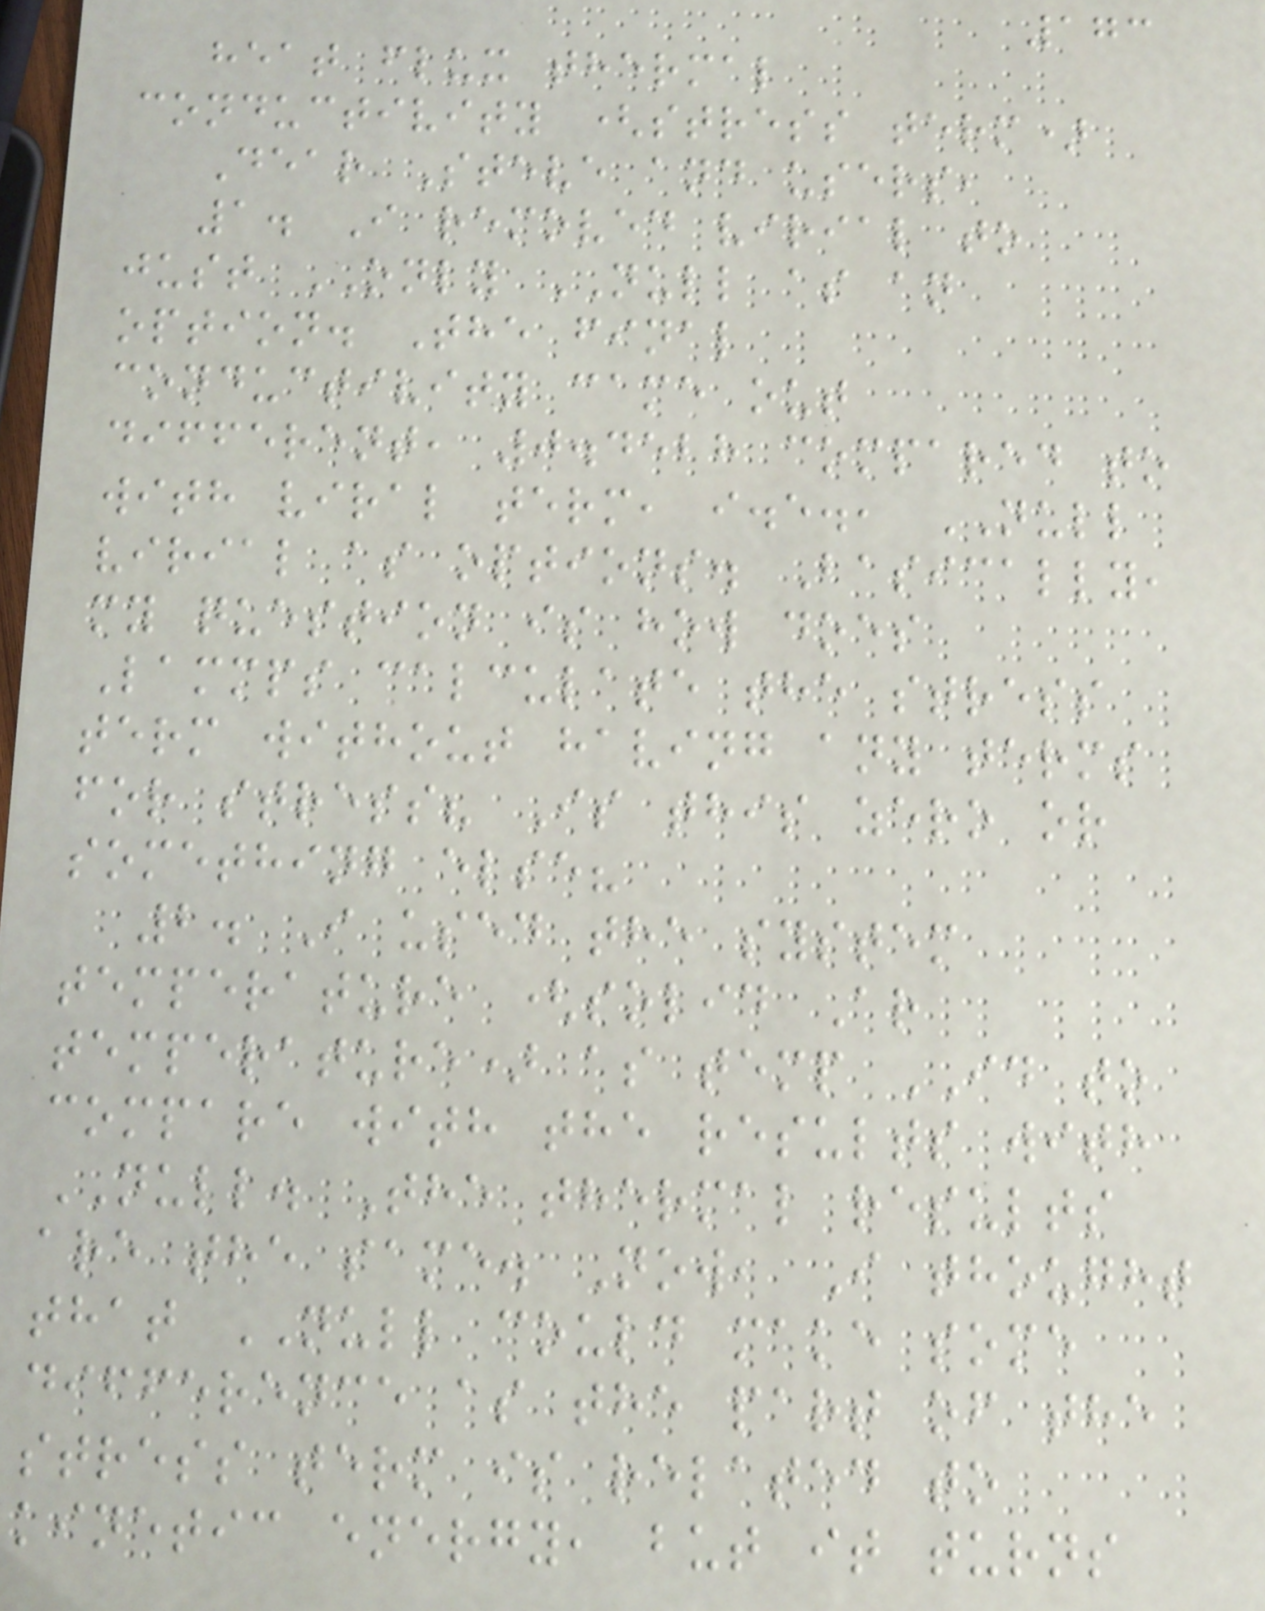173
heat flux thermal
conductivity (stress term)
Dear Steve and users,
1. I removed virial to
just ONLY NULL as an
option. The final
conductivity came out
different, 0.4528 compared to
with viral term, i.e., NULL
virial as options. Basically,
my question is how does
Lammps calculate the stress
term without having any terms
for stress? Is this zero or
something else?
2. I used the system
temperature (solid Ar
temperature) as temp ID to
compare with the results with
NULL. The thermal results
are the same. Now, I thought
that NULL could make some
difference as the part of the
stress term is related to
kinetic energy, but it turns
